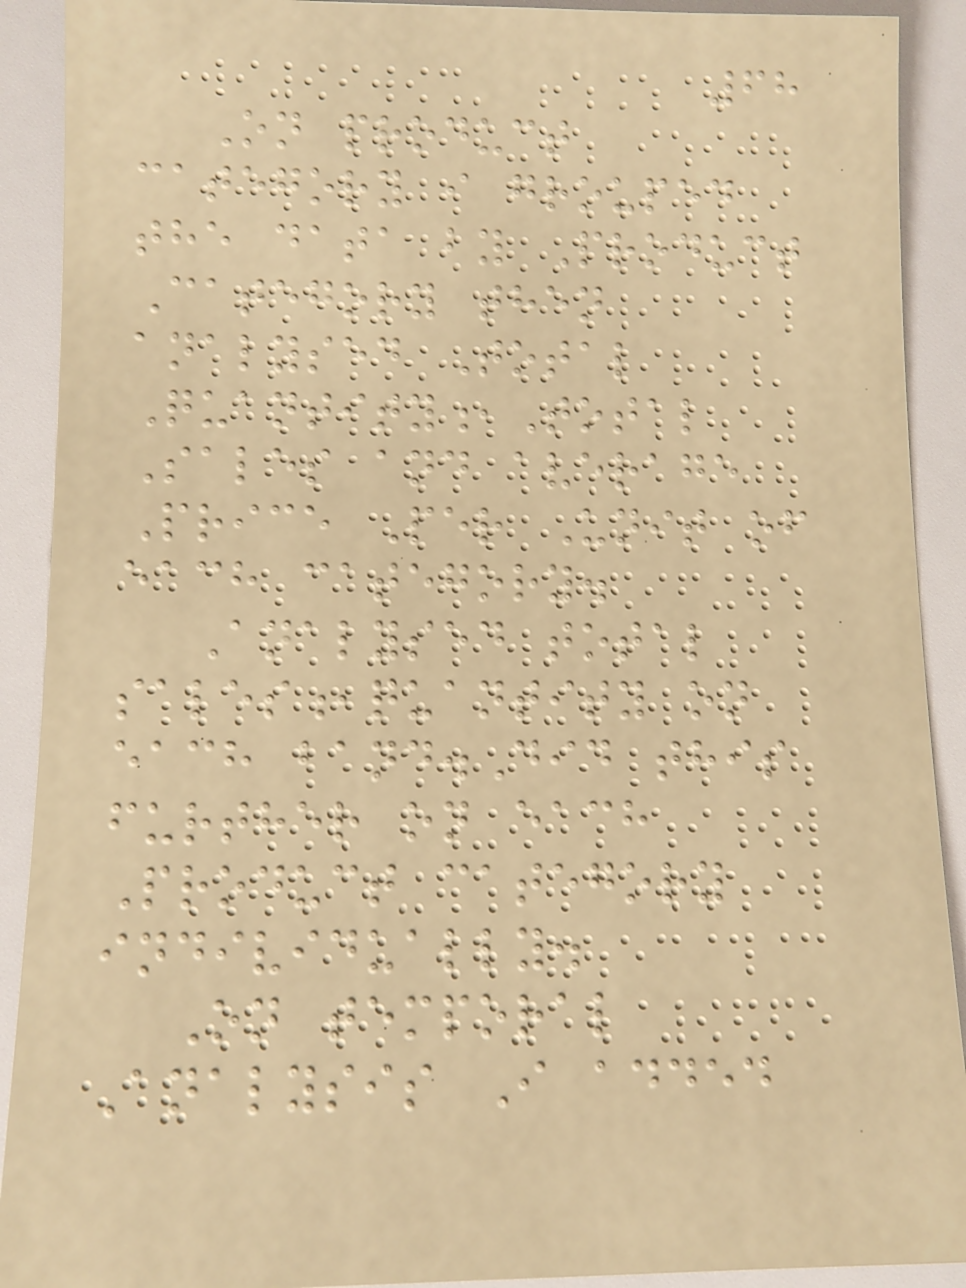68
On product
category i grouped
the data by Product
Category then
analysed Total
Quantity,Total
Sales and average
Price Per Unit of
each category.
Analysed total
sales,quantity on
each band.Did this
further on each
Product category
individually.
On temporal
Analysis I added
